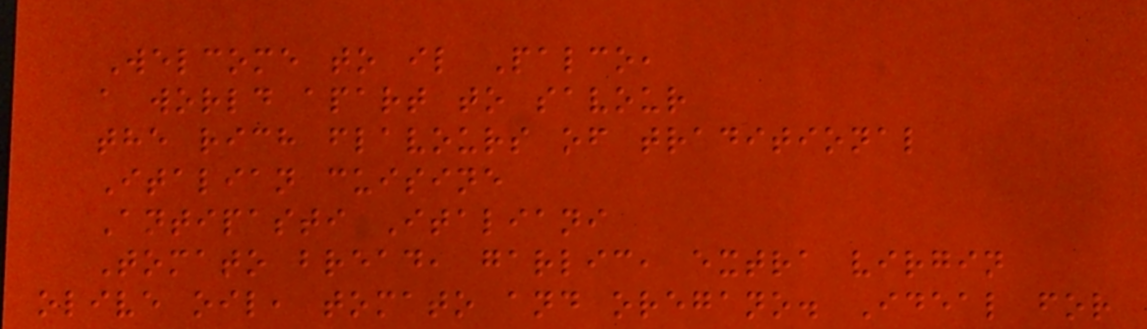Welcome to il Palco,
a world apart to savour
the rich flavours of traditional
Italian cuisine
Antipasti Italiani
Tomato bread, garlic, extra virgin
olive oil, tomato and oregano. Ideal for
